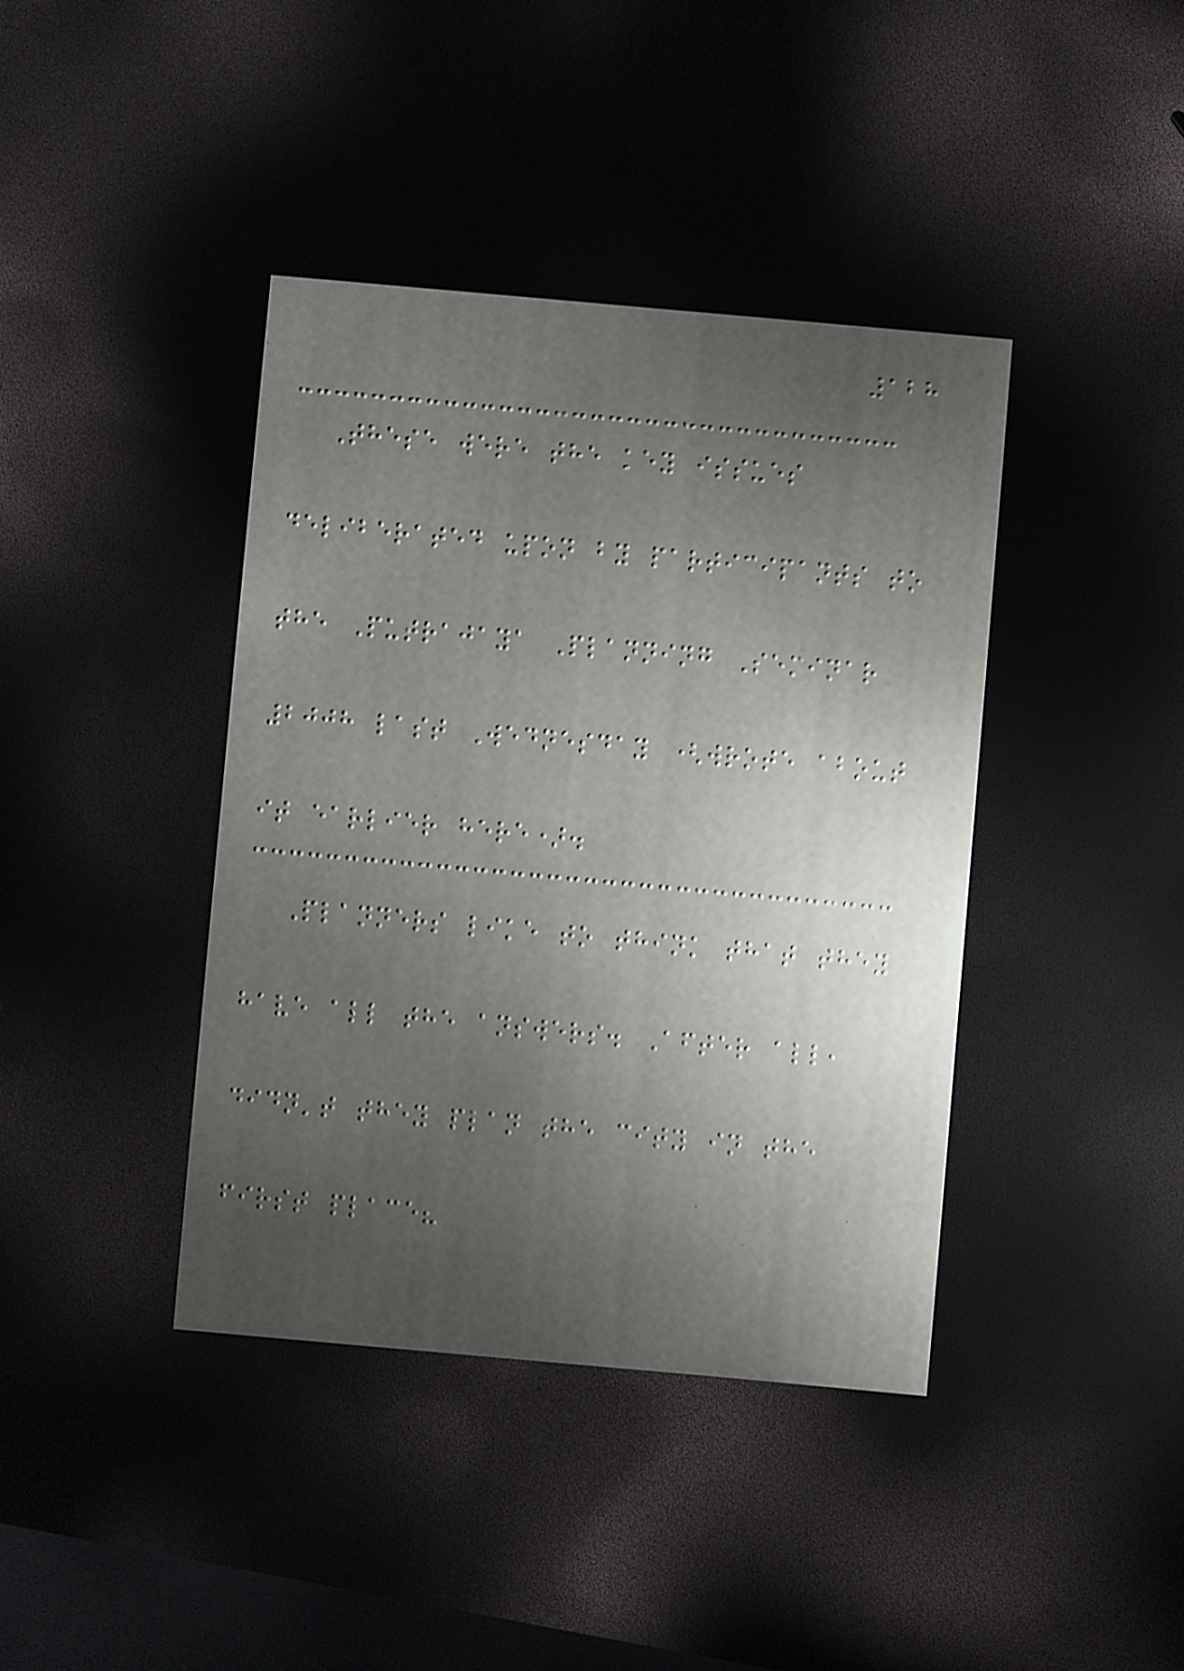128
These were the key issues
deliberated upon by participants to
the Putrajaya Planning Seminar
2008 last Wednesday (wrote about
it earlier here).
Planners like to think that they
have all the answers. After all,
didn't they plan the city in the
first place?
